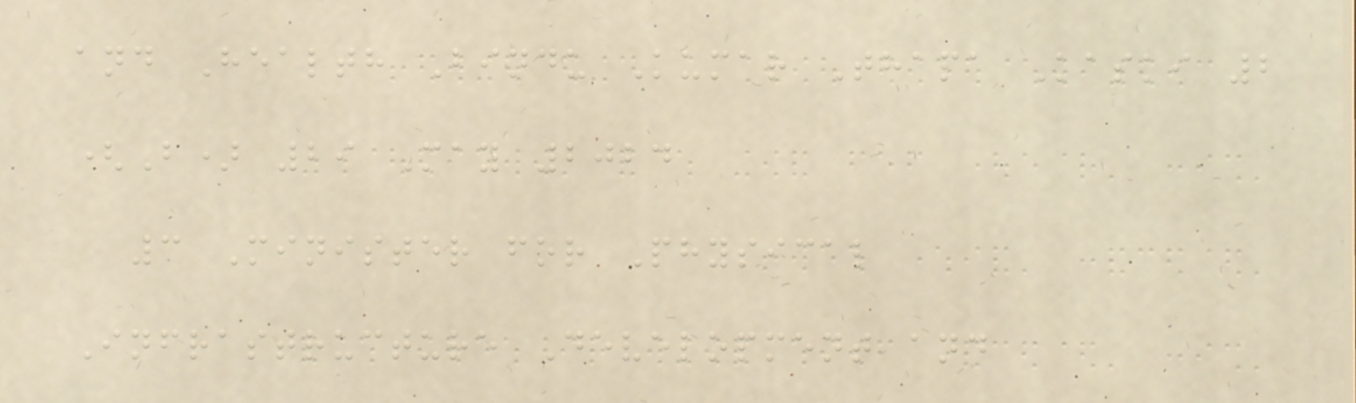and Health Bindu Kumar Thapa Kaski 2
(B) 29 May 2024
3 Minister for Physical
Infrastructure Development and
